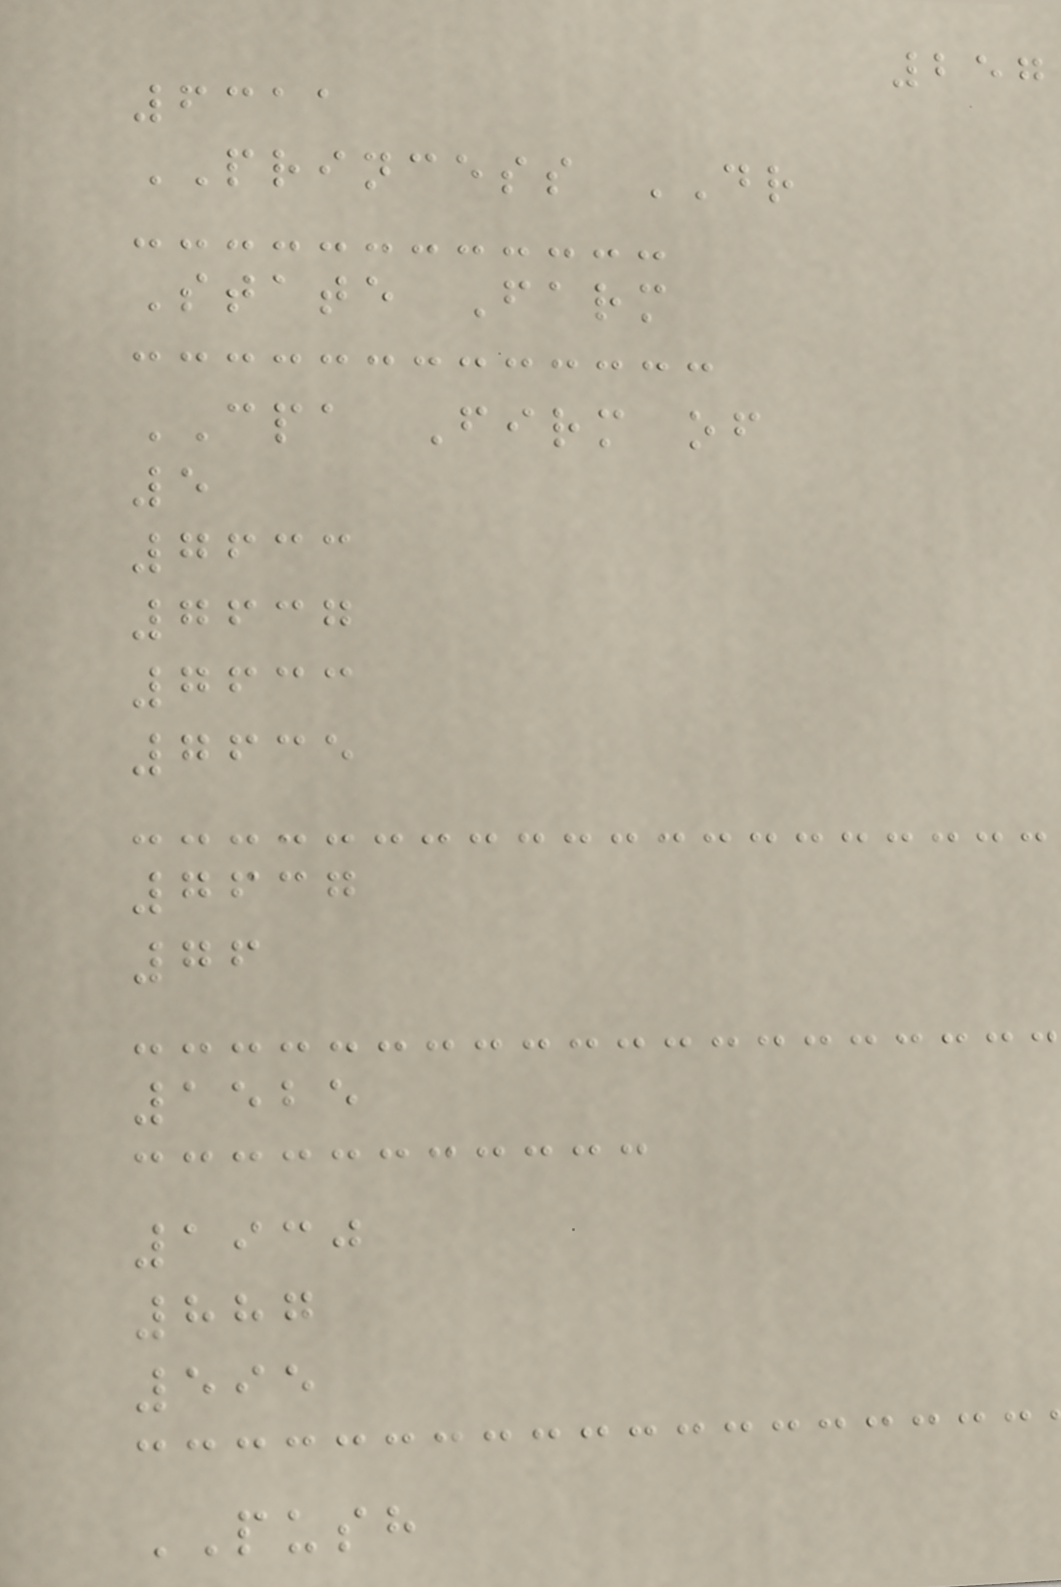257
6311
PRINCESS DR
State Farm
CPA Firm of
5
7633
7637
7633
7635
7637
76
1525
1930
887
595
PUSH
